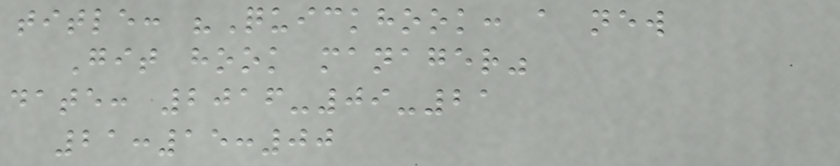title: "Quickhook: a new
Git hook manager"
date: 2016-09-21
21:15:00
